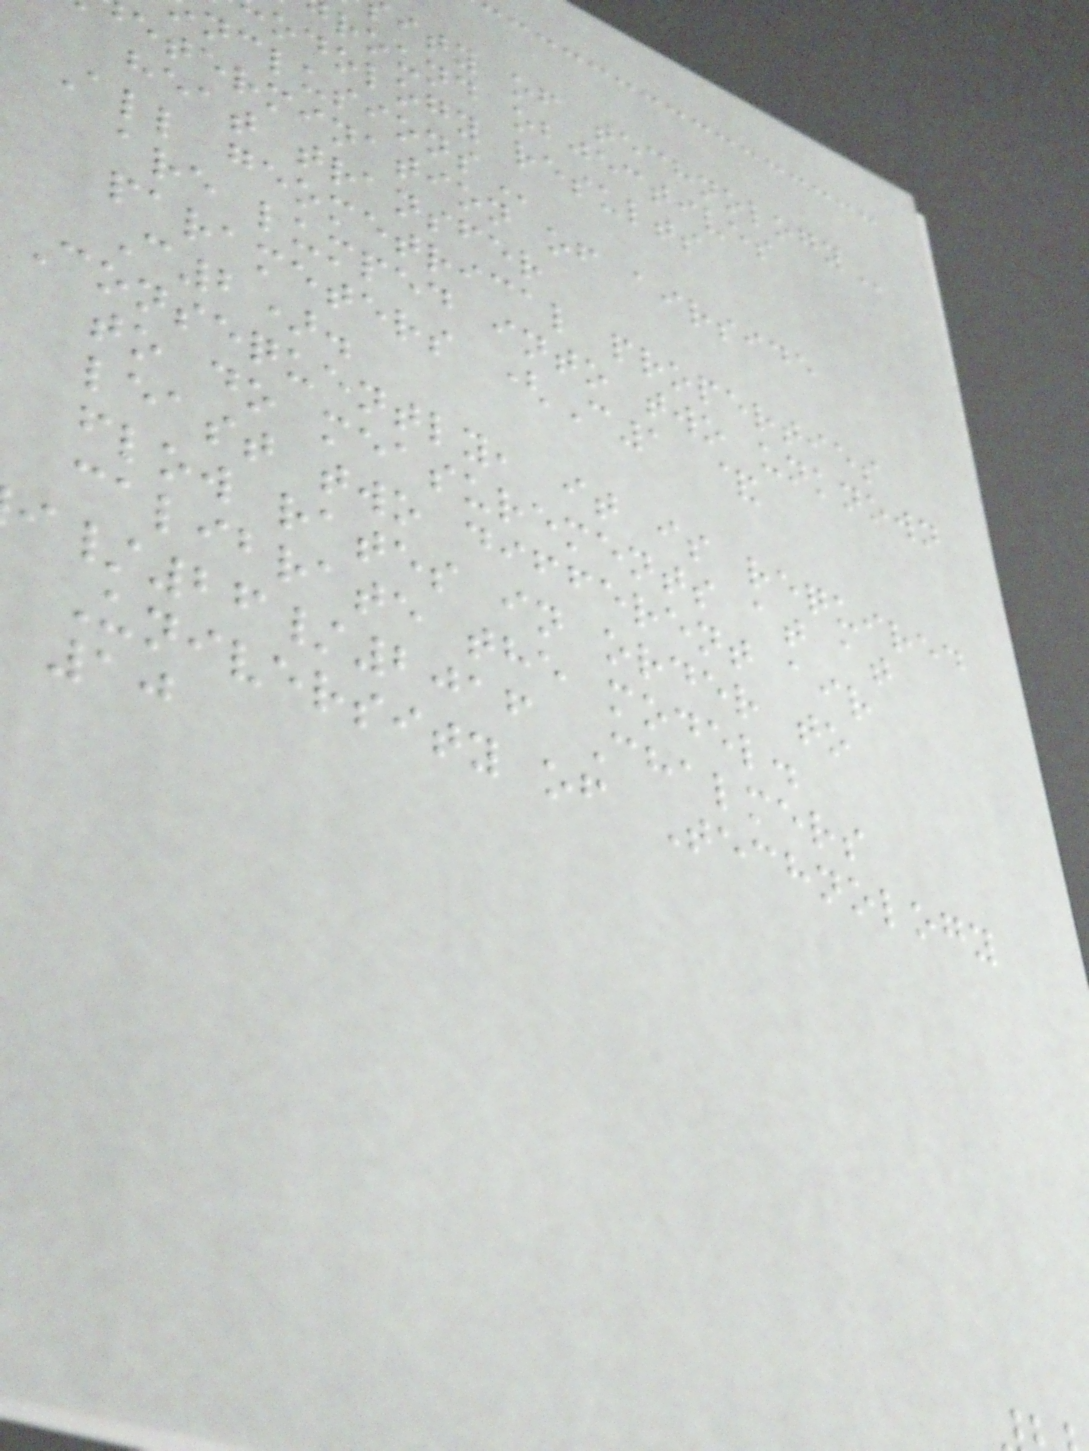round objectives
odology results
etermination of airside
heat transfer
All geometrical properties
are lumped into two unknown
parameters (C1 &
C2).
Consequently, it is required
to do measurements at at
least two different air
flow rates in order to
calibrate the model.
/26/2016 Chalmers
University of Technology
10
